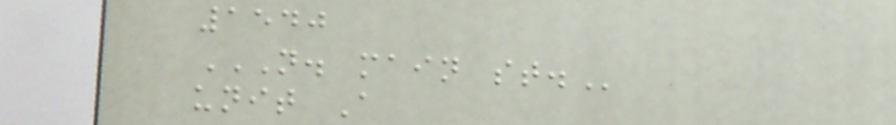1540
N. MAIN ST.
unit A
